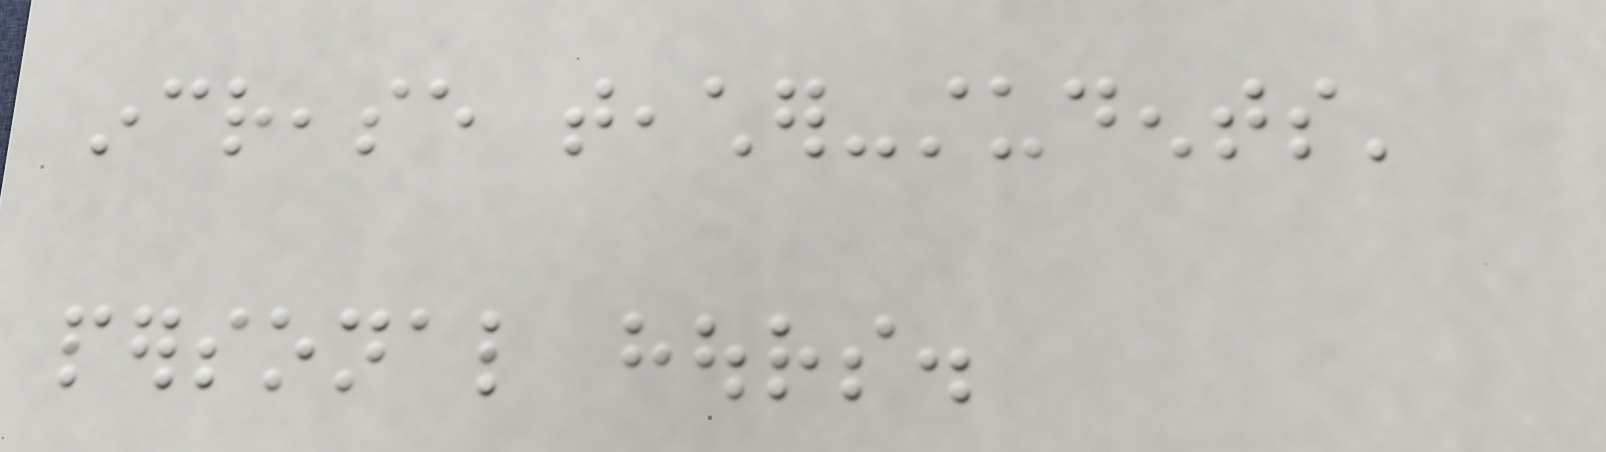increase teacher-students'
personal hours.
